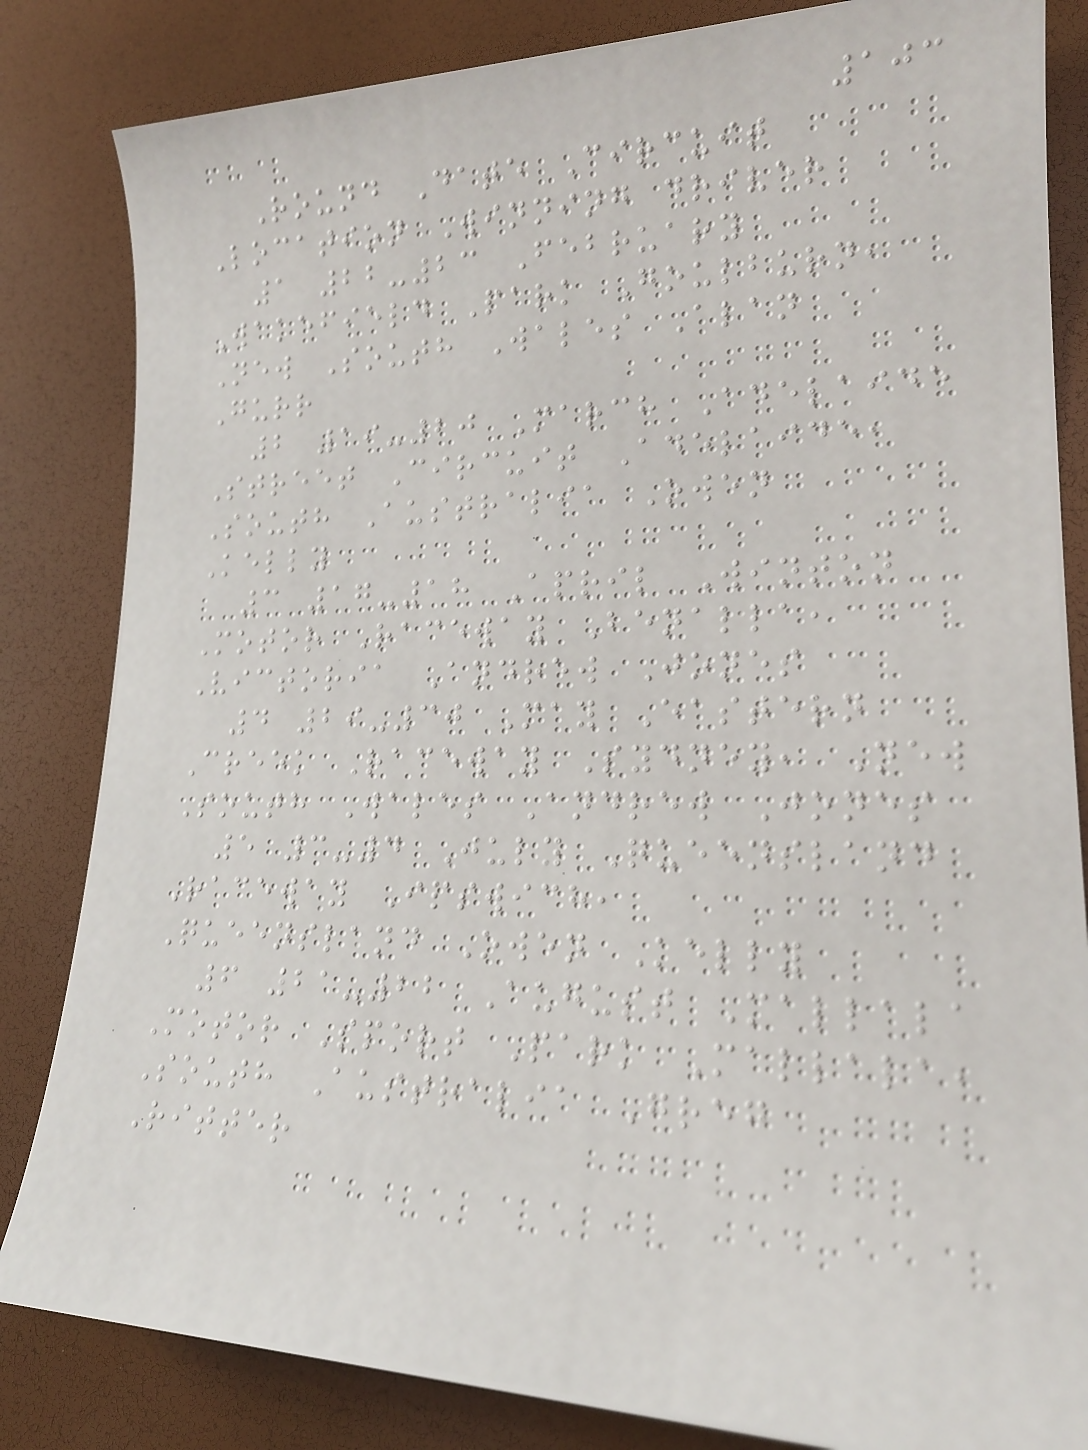103
Round Date Circuit
Location Winning driver
1 22-23 February
Wakefield Park Goulburn,
New South Wales Alan
Gurr
2 19-20 March Adelaide
Street Circuit Adelaide,
South Australia Owen
Kelly
3 17-18 April Winton
Motor Raceway Benalla,
Victoria Andrew Jones
4 29-30 May Eastern
Creek Raceway Sydney, New
South Wales Andrew Jones
5 3-4 July Queensland
Raceway Ipswich,
Queensland Owen Kelly
6 21-22 August Mallala
Motor Sport Park Mallala,
South Australia Greg
Ritter
